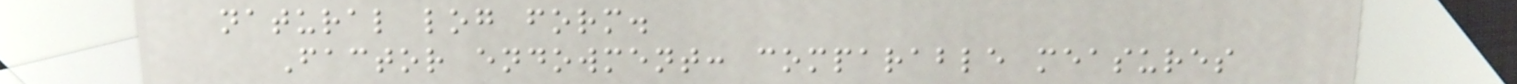natural log form.
Factor endowment: comparable measures
